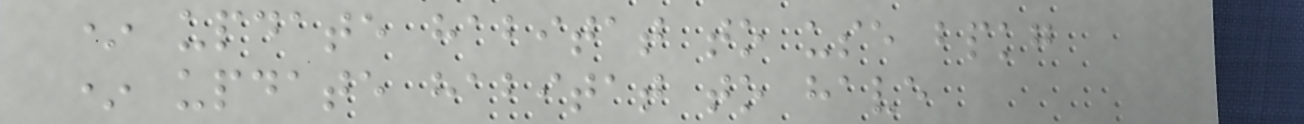* update habitat to use bpkg
* update habitat to have
